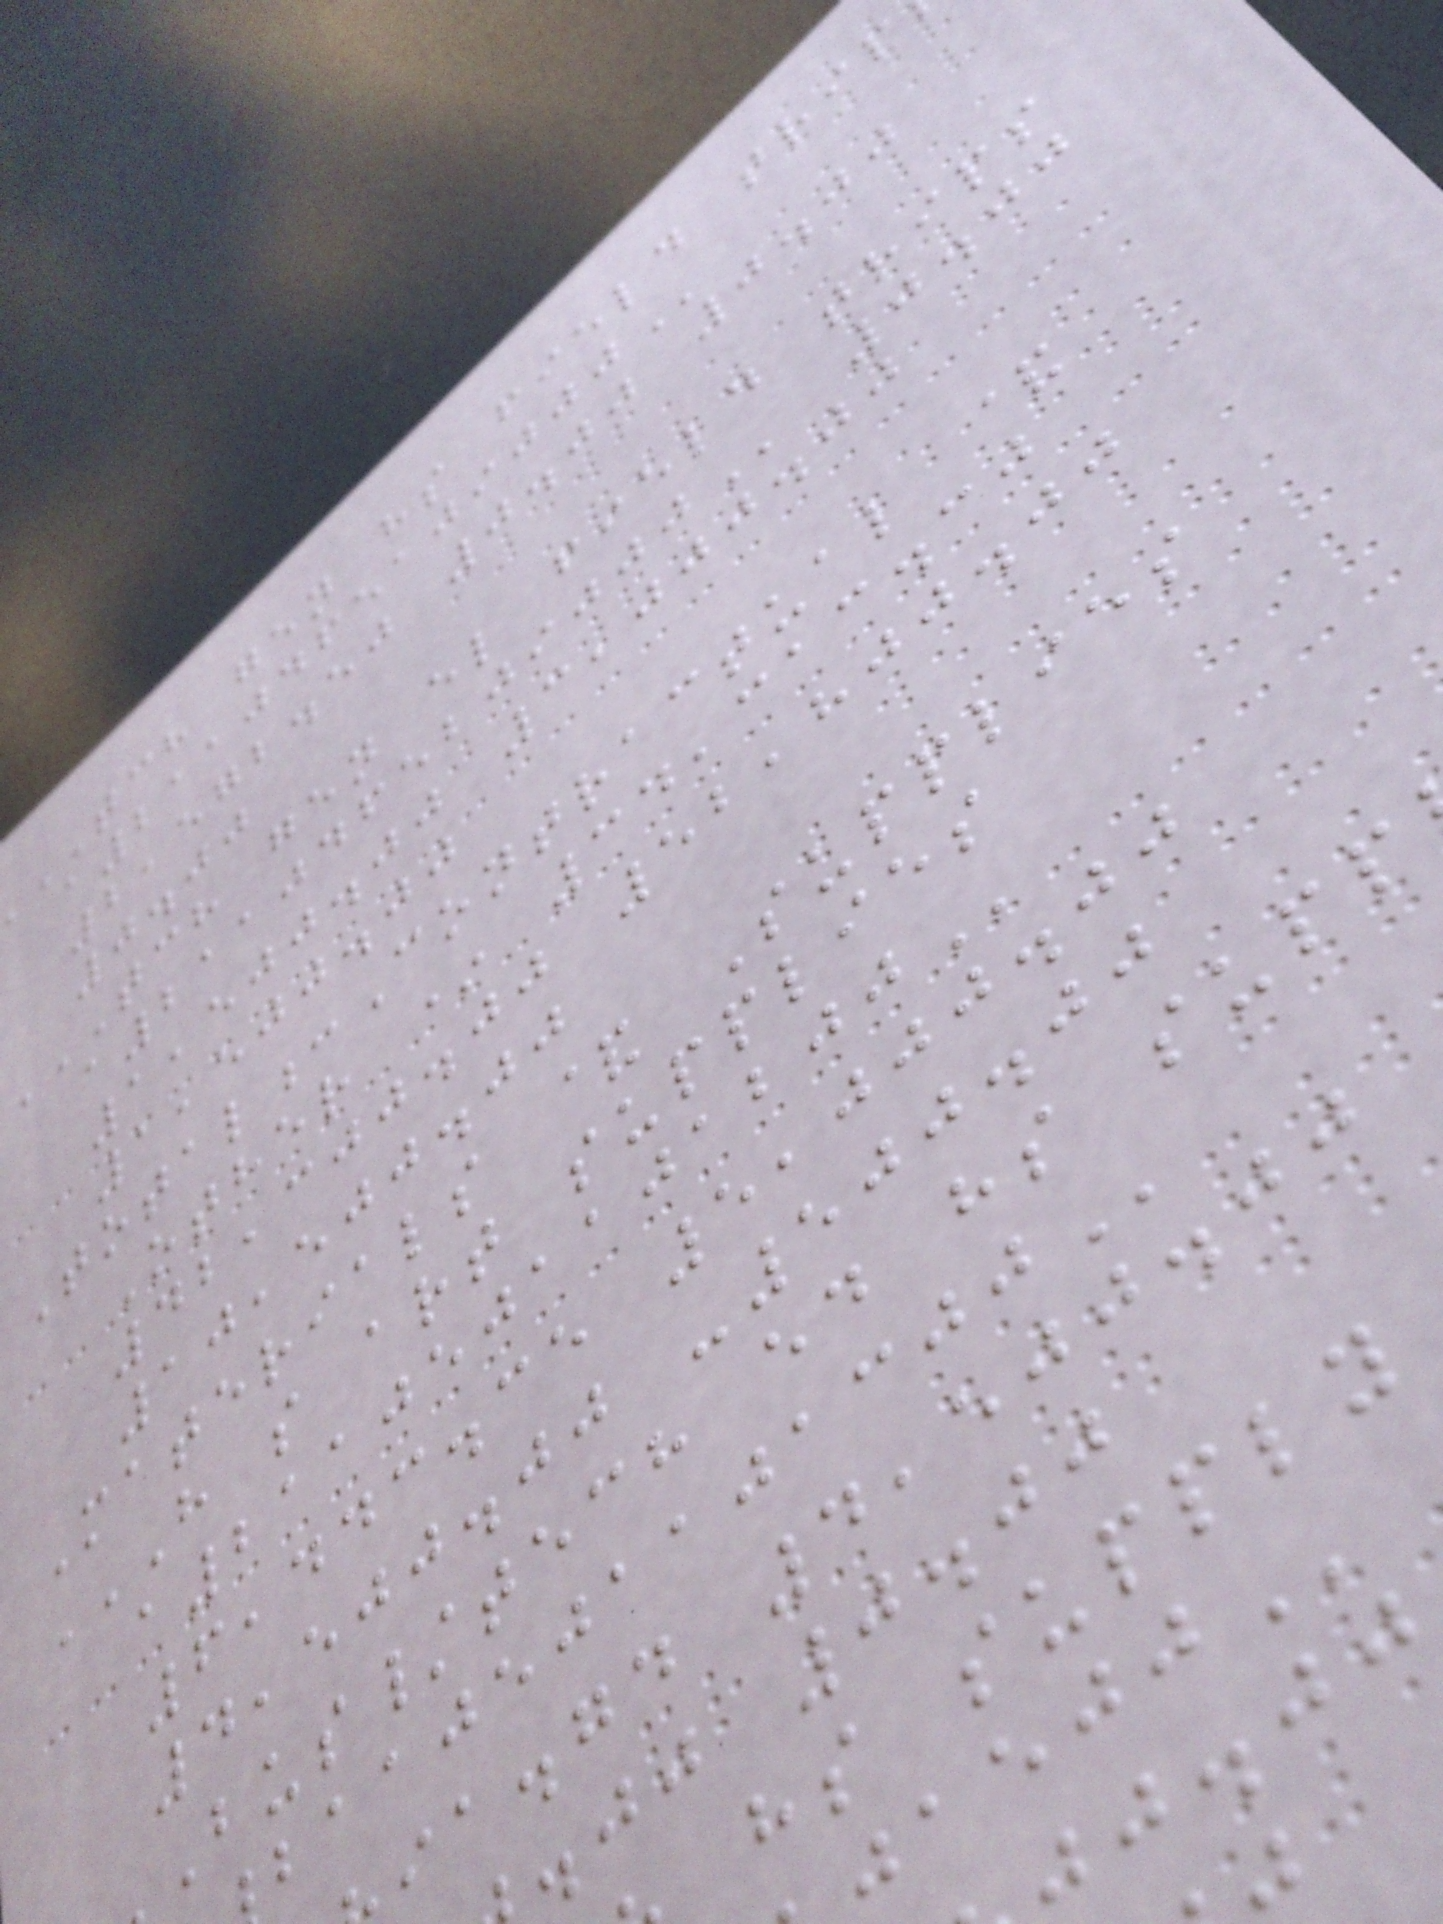TCH gen hs field
2,572.50 0.00 0.00
0.00
TCH GEN EL FIELD TRIPS
1,500.00 3,000.00
1,500.00
Total:Contractual &
Other * 34,313.30
42,300.00 52,800.00
10,500.00
Materials & Supplies
H S ART SUPPLIES
6,443.35 5,000.00
4,500.00 -500.00
bus/tech ed hs
ia.gd 4,500.00
.jj 0.00
hs supply
